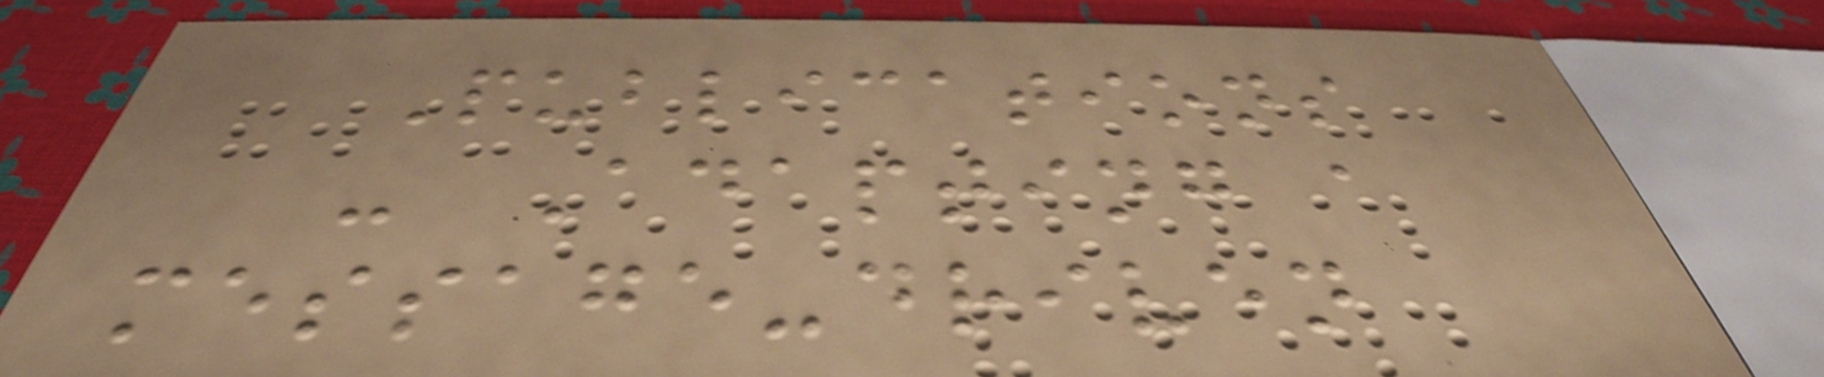Publications
- Adapting a
message-driven
